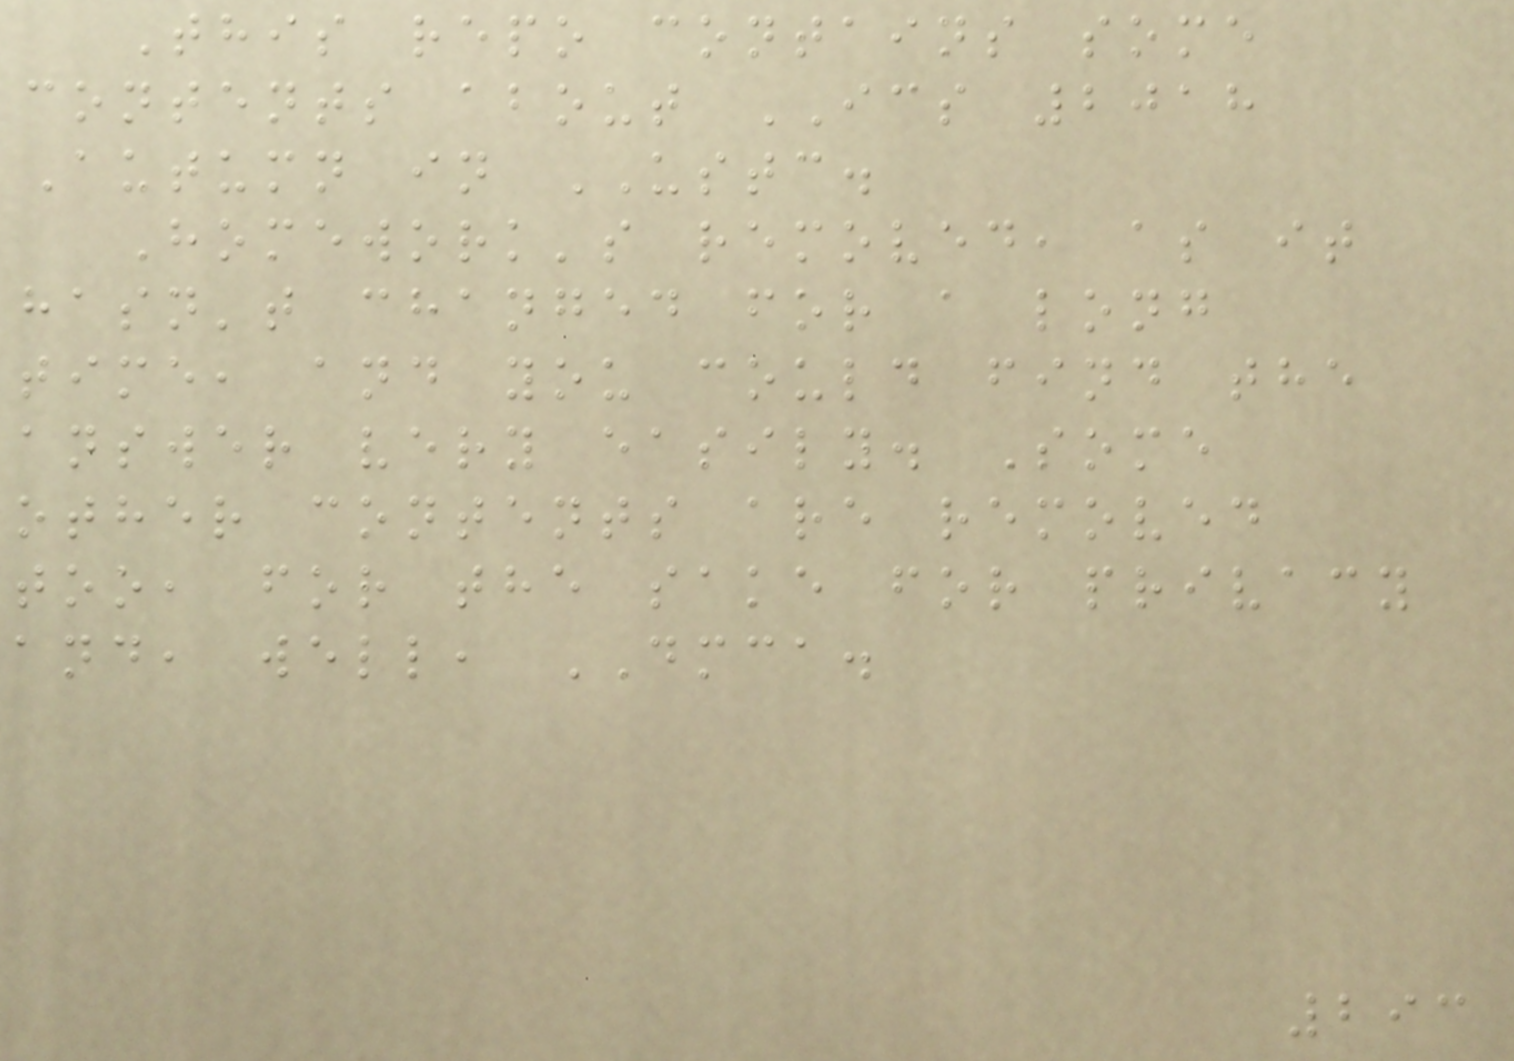This repo contains some
contents about ICS 2018
Autumn in USTC.
Homework's removed, as it
hasn't changed for a long
time, and you could find the
answer very easily. Some
other contents are removed
too, for the sake for privacy
and, well, DMCA.
293
